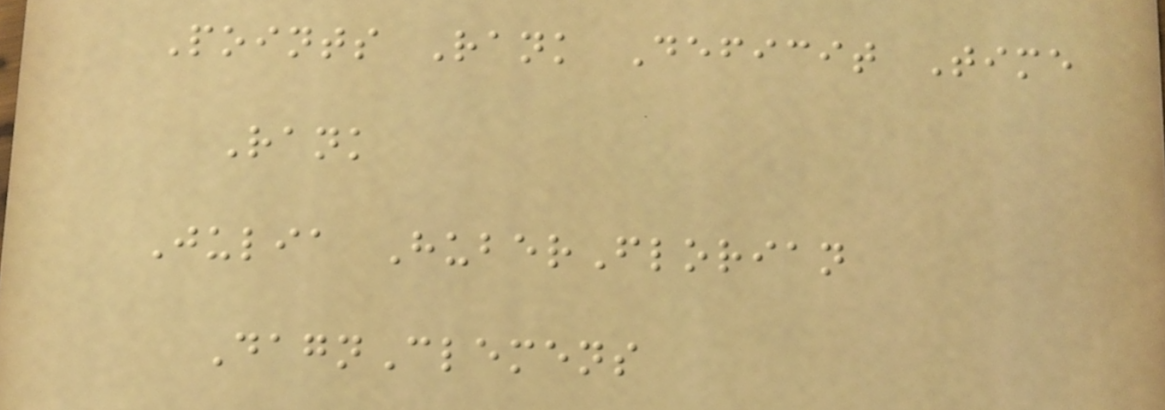Points Rank Deficit Time
Rank
Julia HuberFlorian
DagnClemens
